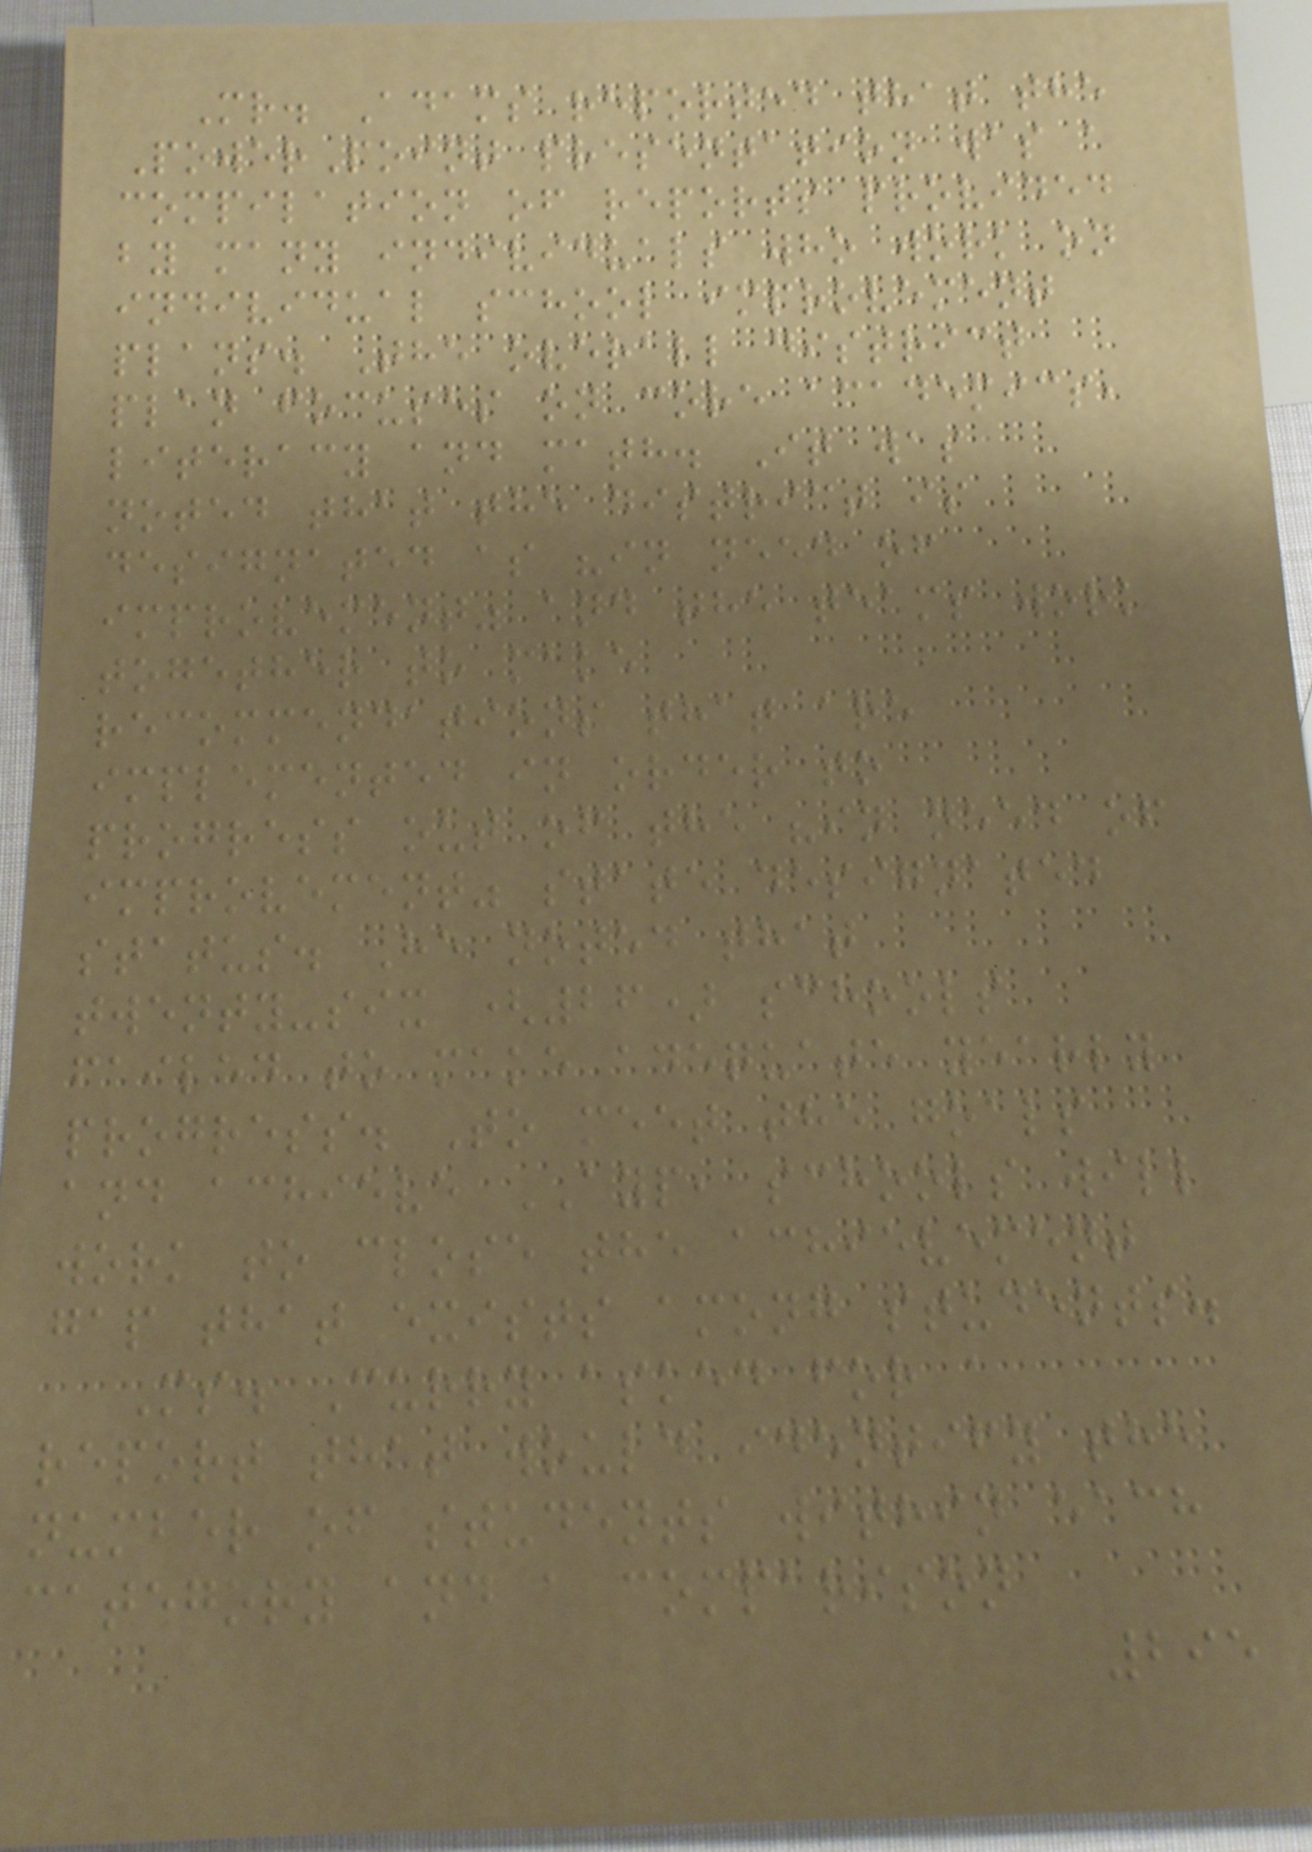Mr. Adams reported that the
PowerPoint presentation was a
compilation of reports provided
by many individuals who work on
individual school improvement
plans. The overall district
plan focuses on core academics,
literacy and math. It was
noted that the district is
designated as "in need of
improvement" and the teams work
together to make
recommendations that are
implemented in order to
progress out of the "in need of
improvement" state designated
status. He noted that
twenty-six (26) schools
failed to make adequate yearly
progress. To meet the goals
and achieve AYP, schools will
work to close the achievement
gap that exists among students.
Ms. Curry asked for a
report that would identify the
number of students within each
category and a comparison
295
